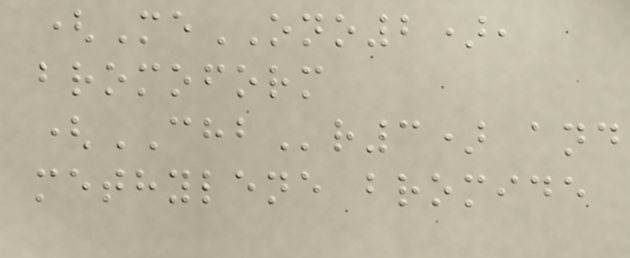(MeONO2),
bromoform
(CHBr3) and
methylene bromide
